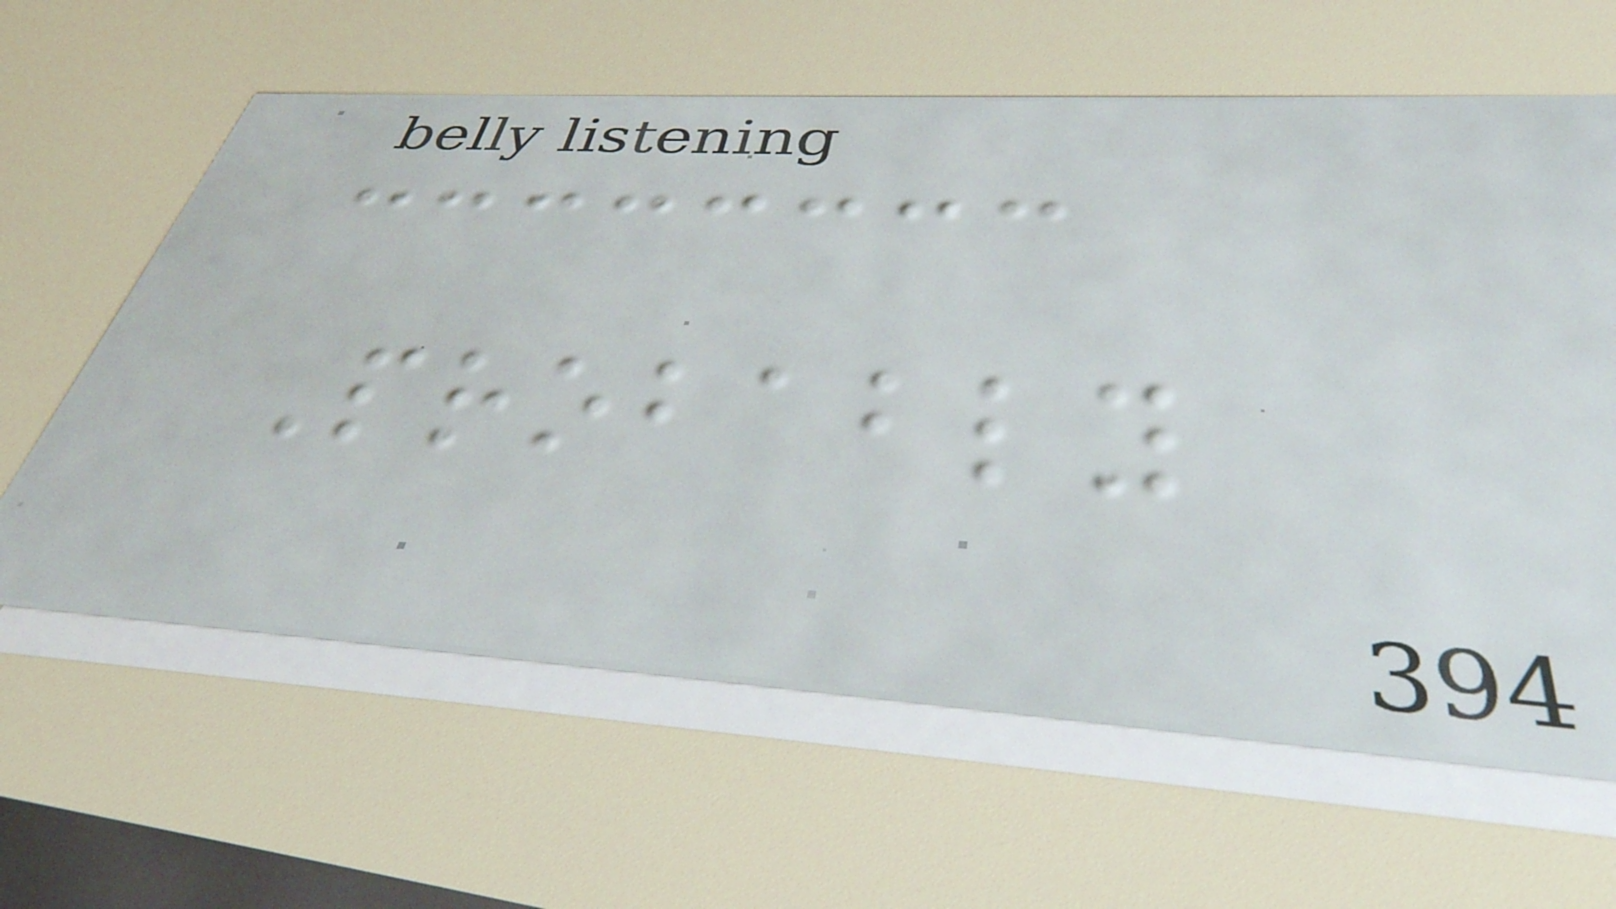Probably
